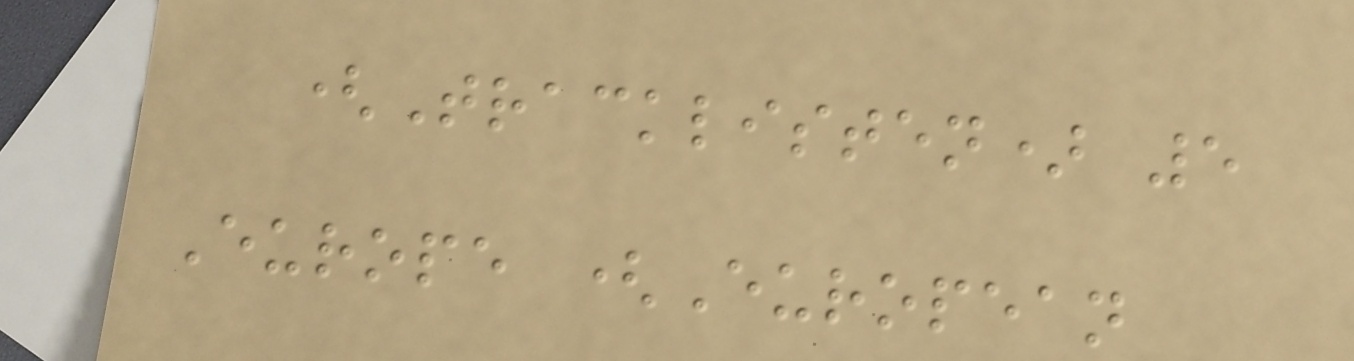(Tracklisten) 5
Europe (European
